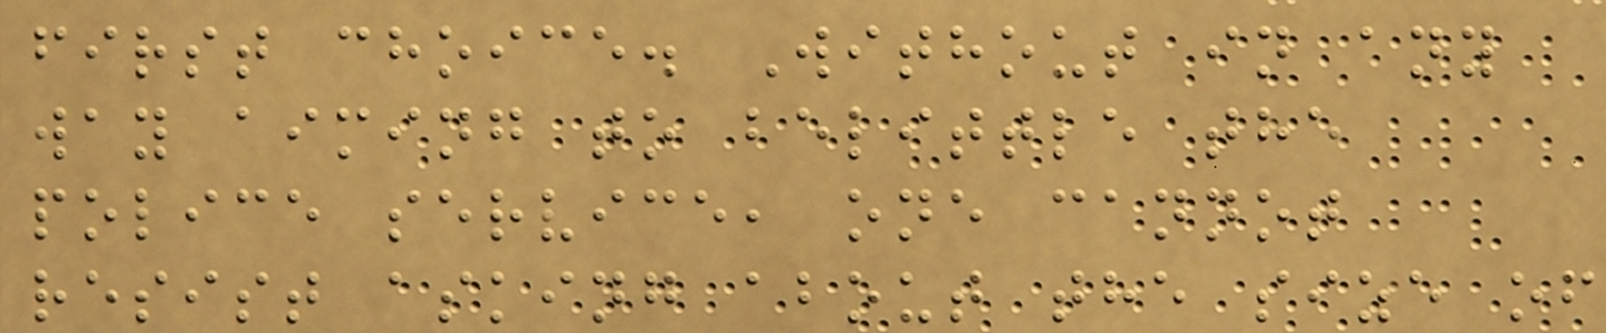first choice. Without in any
way aiming to belittle the
police service, one cannot
resist asking about the size of
